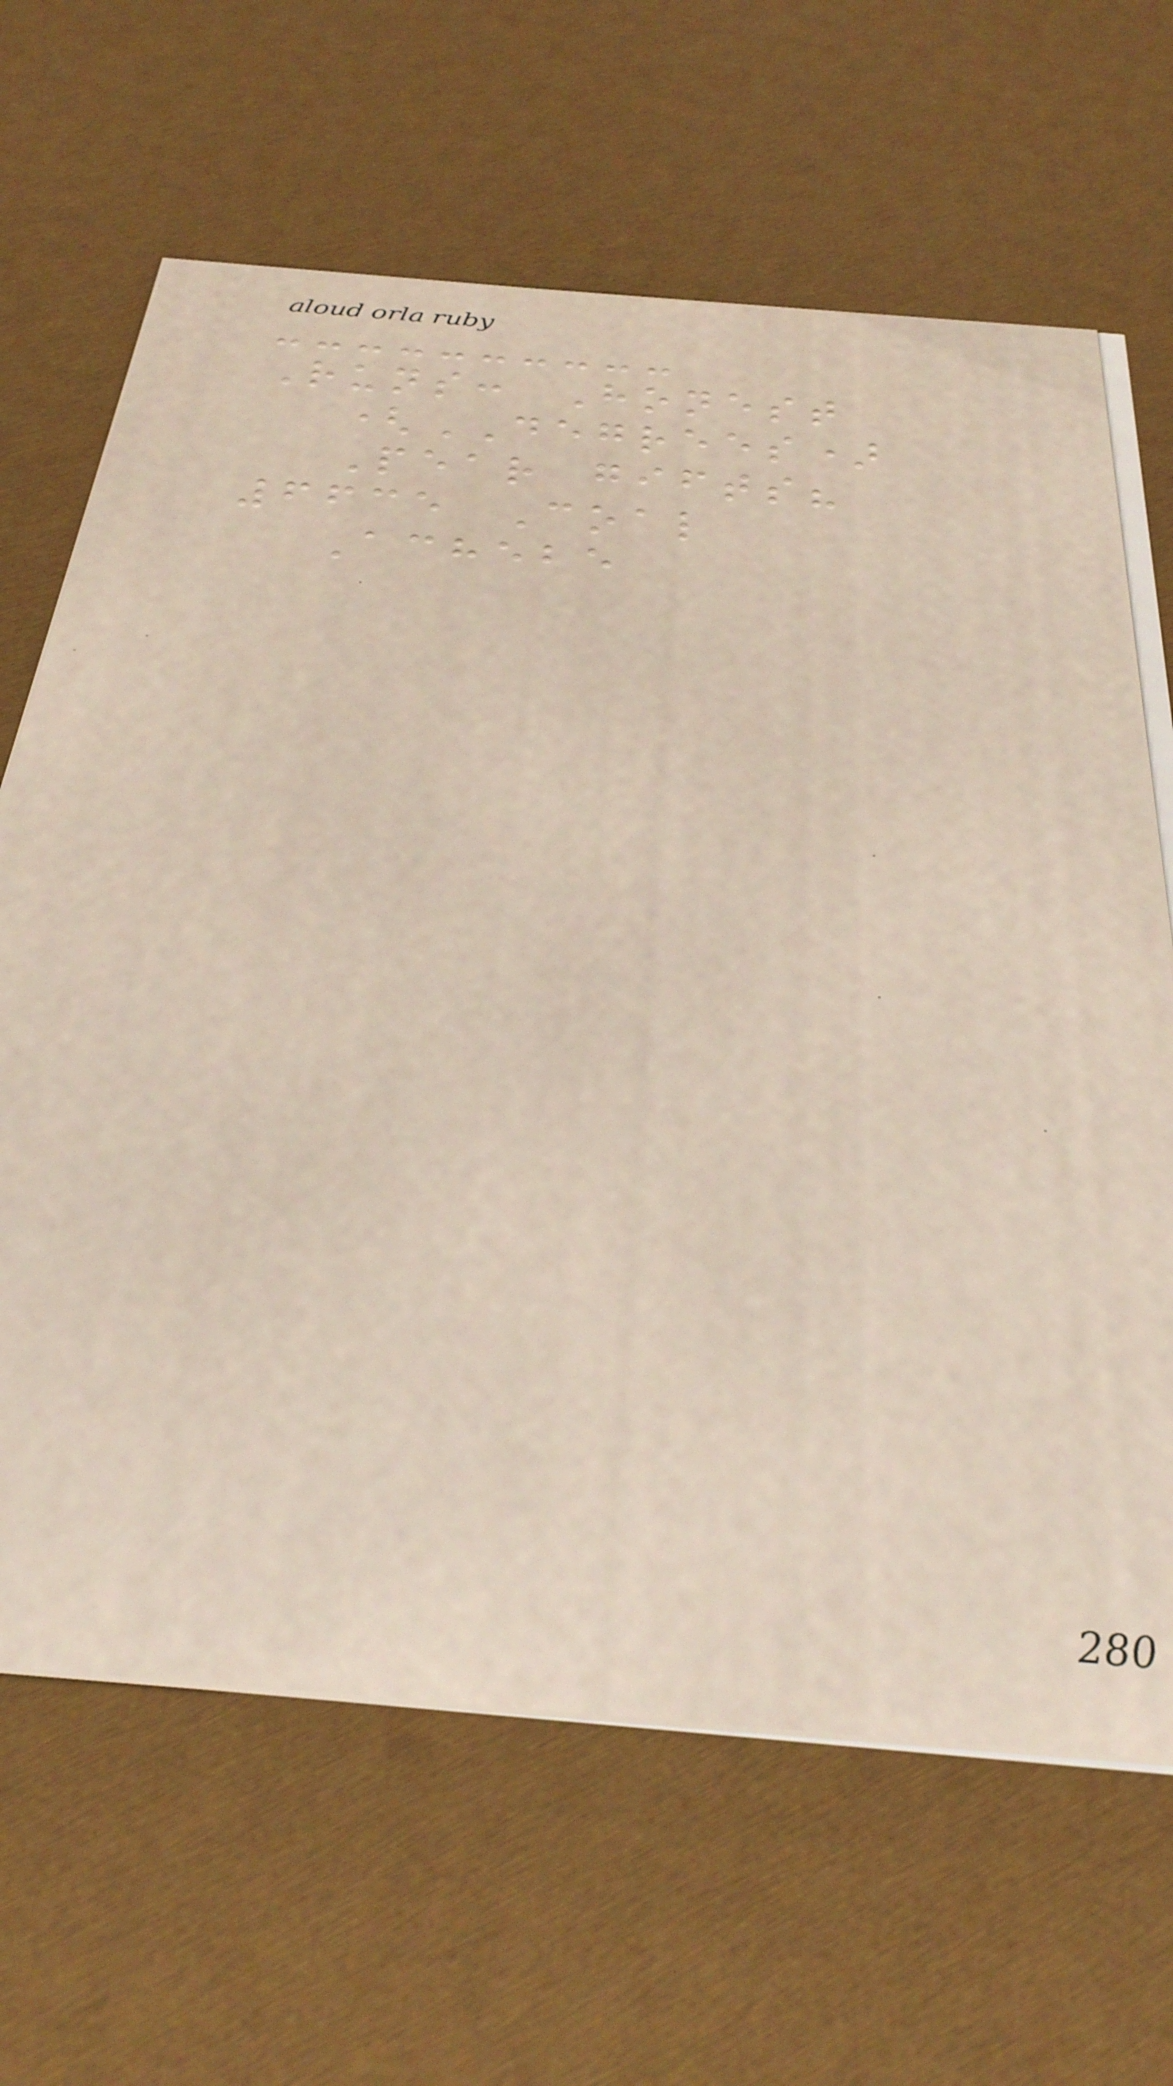Runs: Honest
(DEGREES)
Pear gifts?
6635 Coal
Achebe
